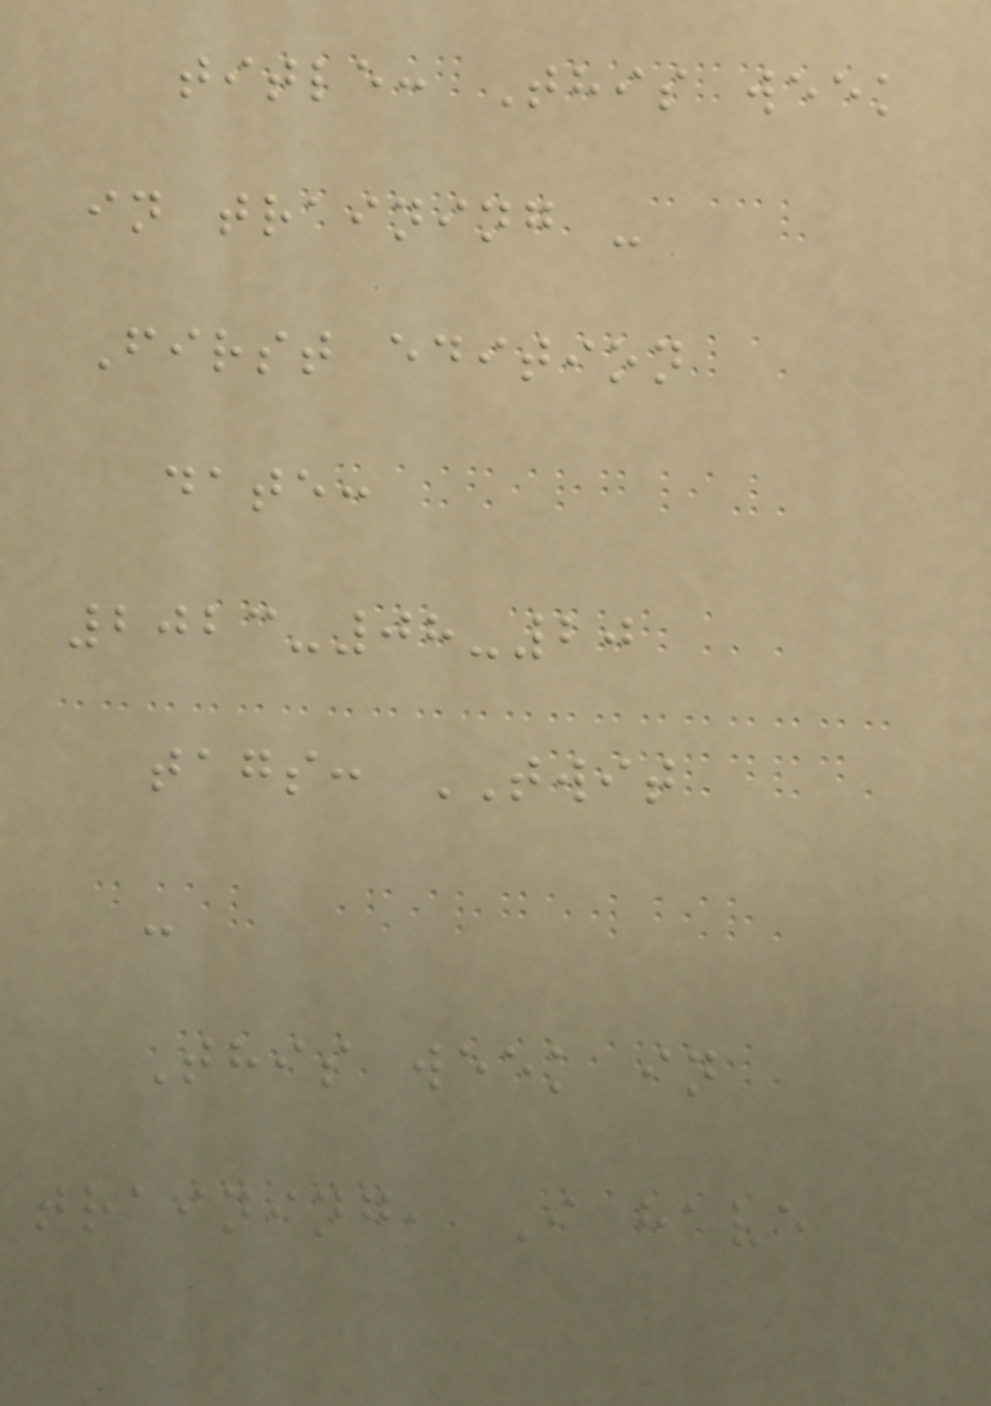title: This week
in training -
First edition
date:
2023-08-20
tags: TWIT
-
This week in
training, I have
